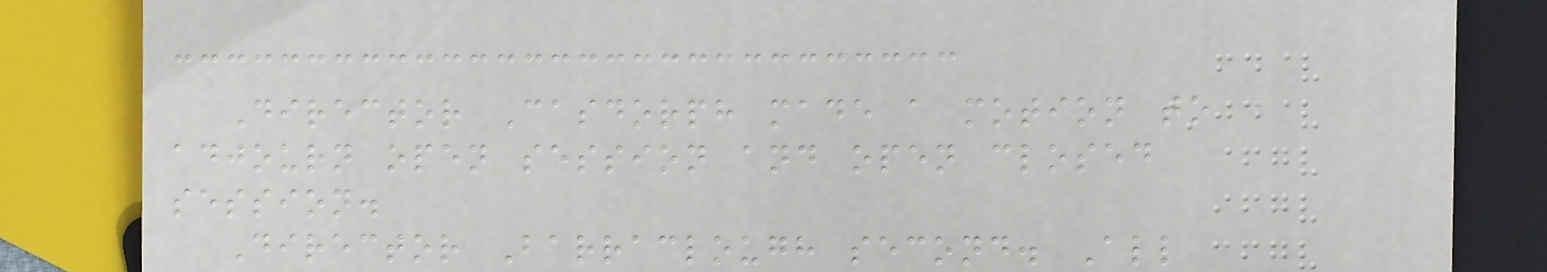Director Casdorph made a motion to
adjourn open session and open closed
session.
Director Barraclough second. All
